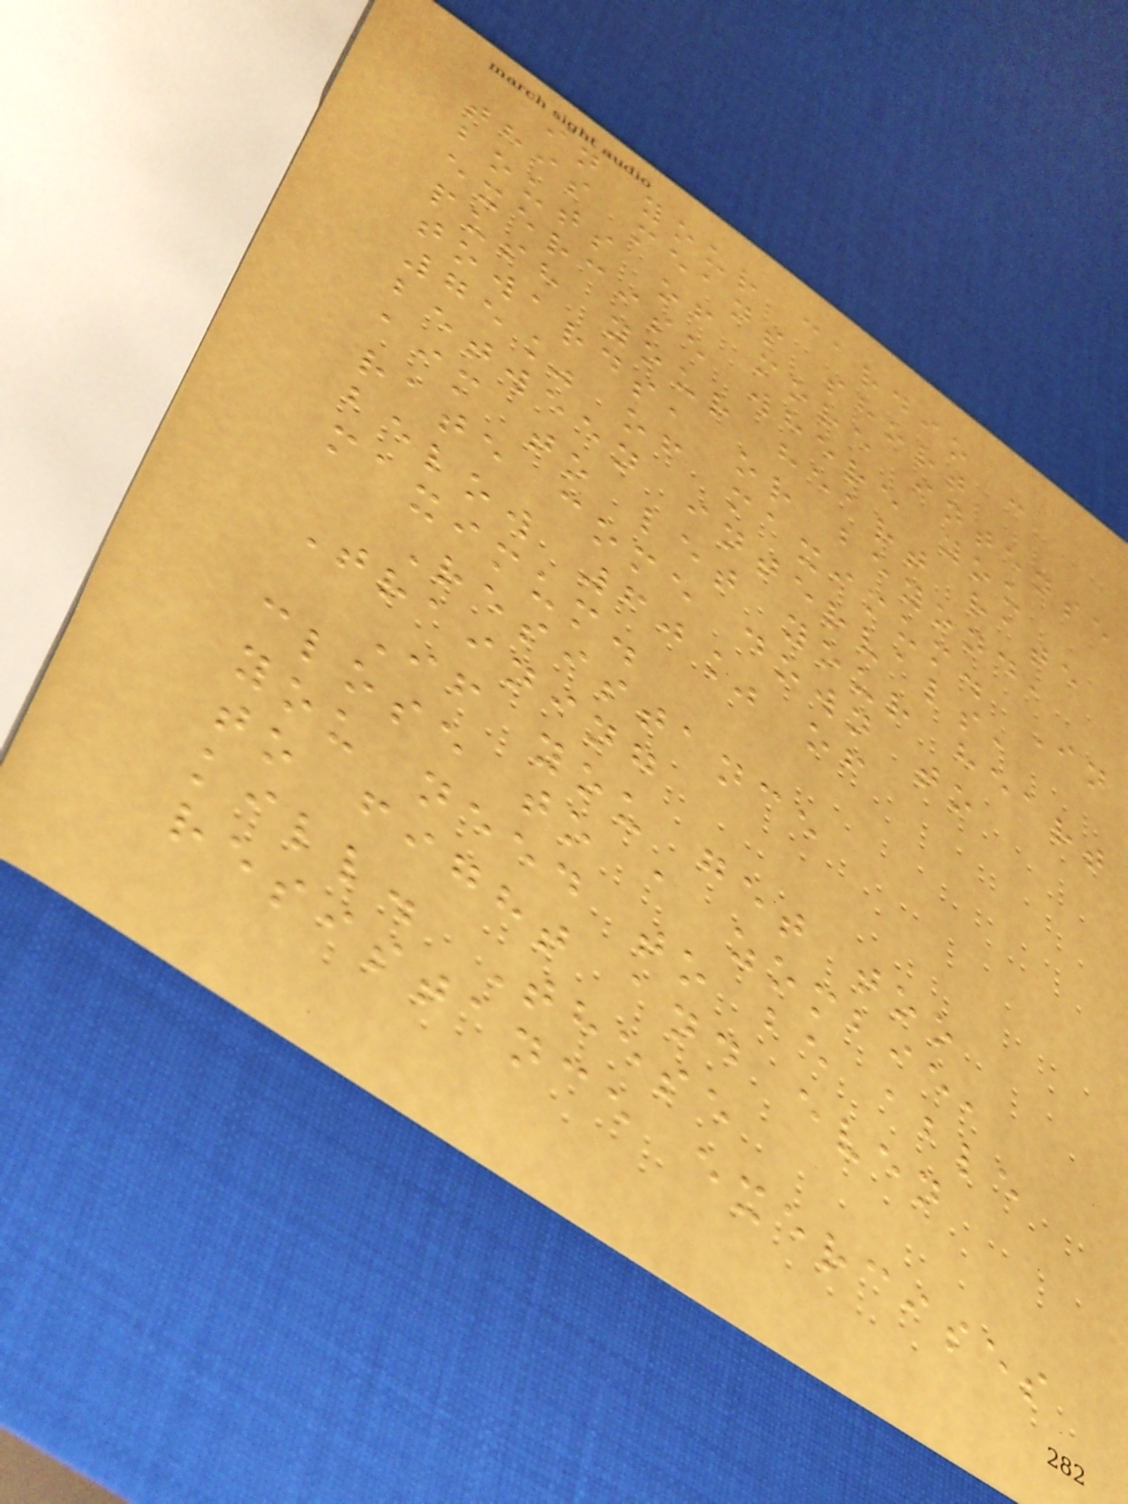in your cardio -
this means short
bouts of more intense
exercise where you
push your heart rate
towards, or beyond,
75% of maximum. In
between intervals,
aim to let your heart
rate come down to
below 60% of
maximum.
Resistance
Training
If you get too
close to a zombie,
you need to be able
to fight and even
kill. These
resistance exercises
